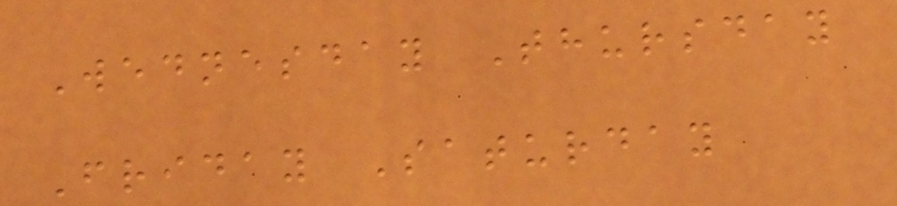Wednesday Thursday
Friday Saturday
